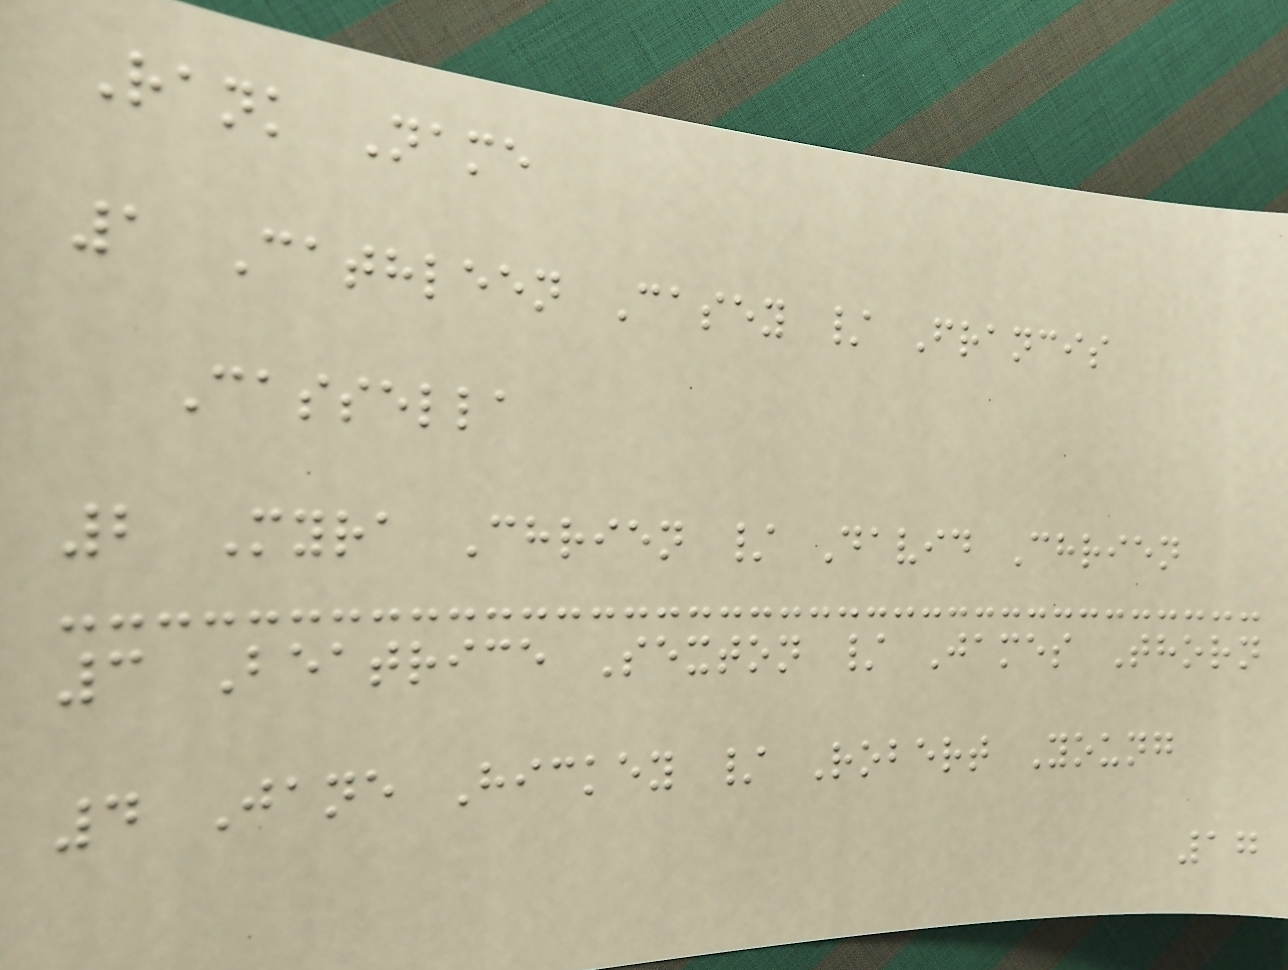Rank Name
1 Cathleen Casey / Francis
Cassella
2 Myra Chrien / David Chrien
3 Beatrice Sexton / James Thorn
4 Jane Hickey / Robert Young
17
